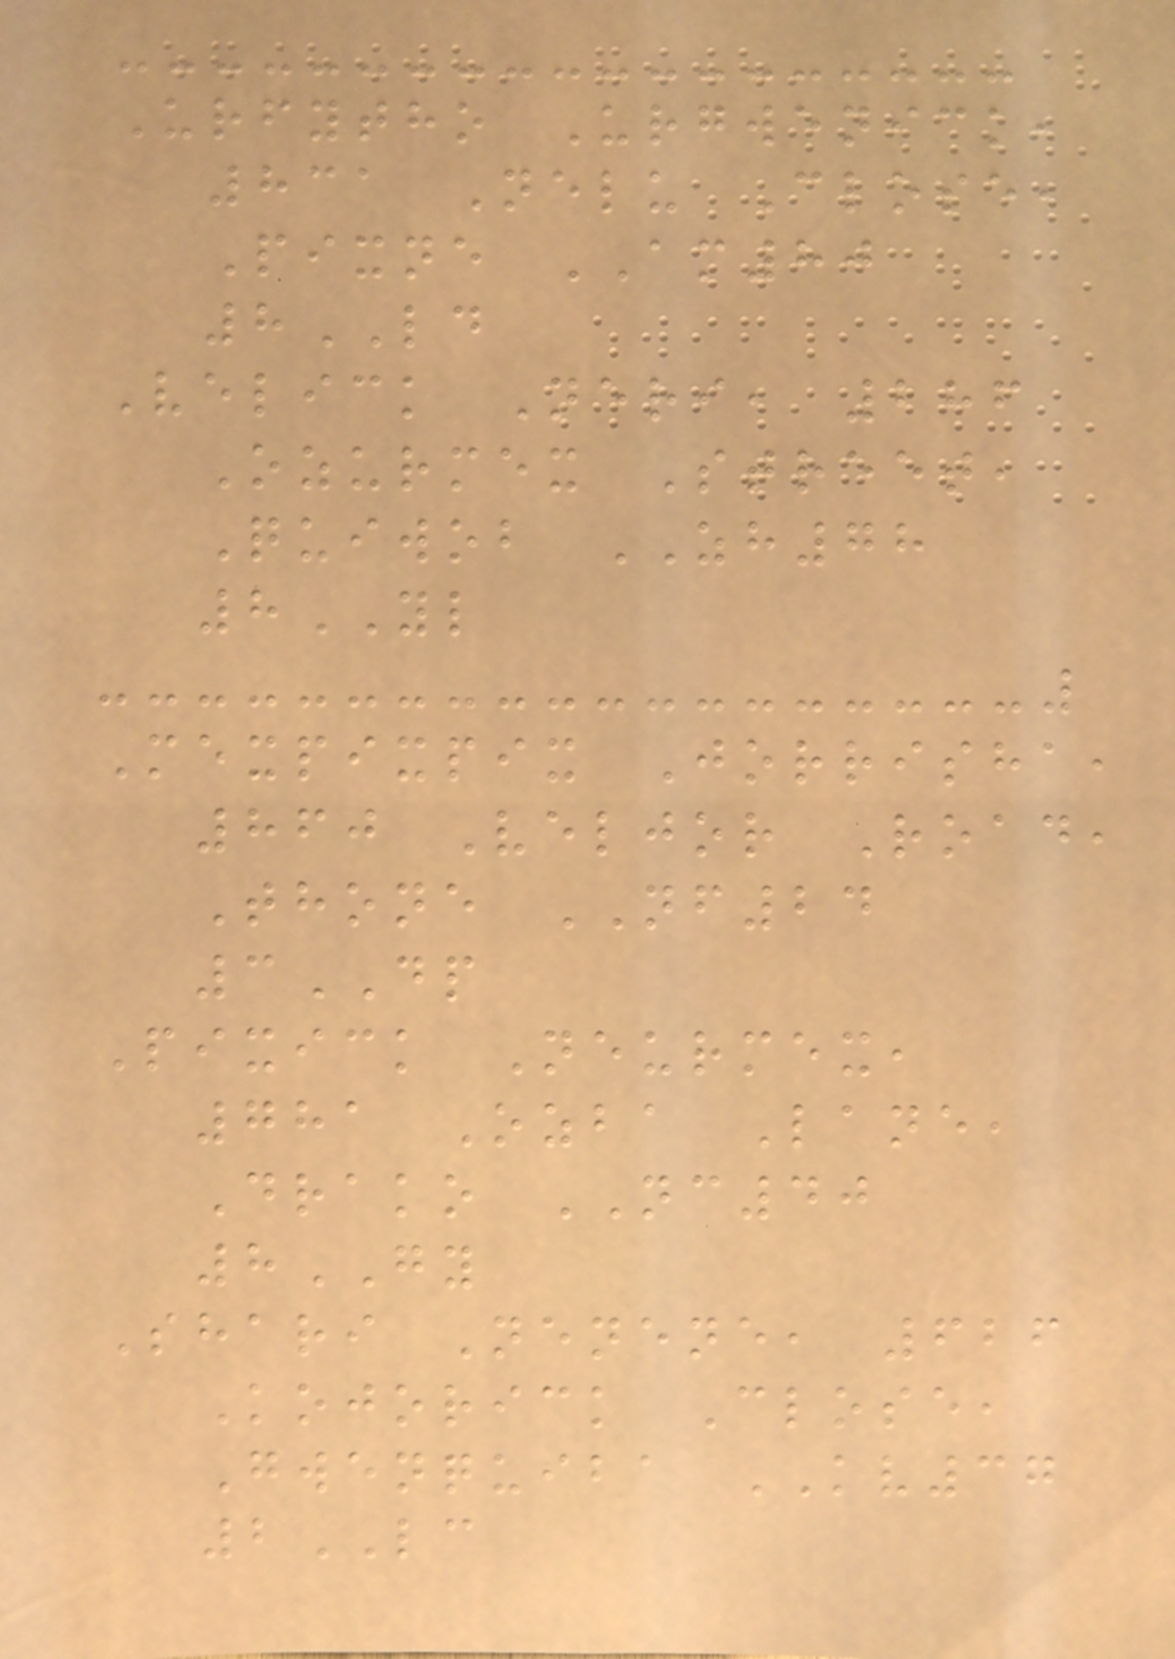Urfytho Urgwenick,
831 Nelu Close,
Pixne AM80
8LD
Velick Neri, 286
Ozurmex Street,
Quiwob ZH78
8YL
Mexpixpix Jorrisha,
860 Veljor Road,
Thone NF24
3DP
Pixick Neurmex,
781 Ozba Lane,
Drako NC40
8GY
Shari Nenene, 626
Kojorick Close,
Gwenquiba KV37
2LC
